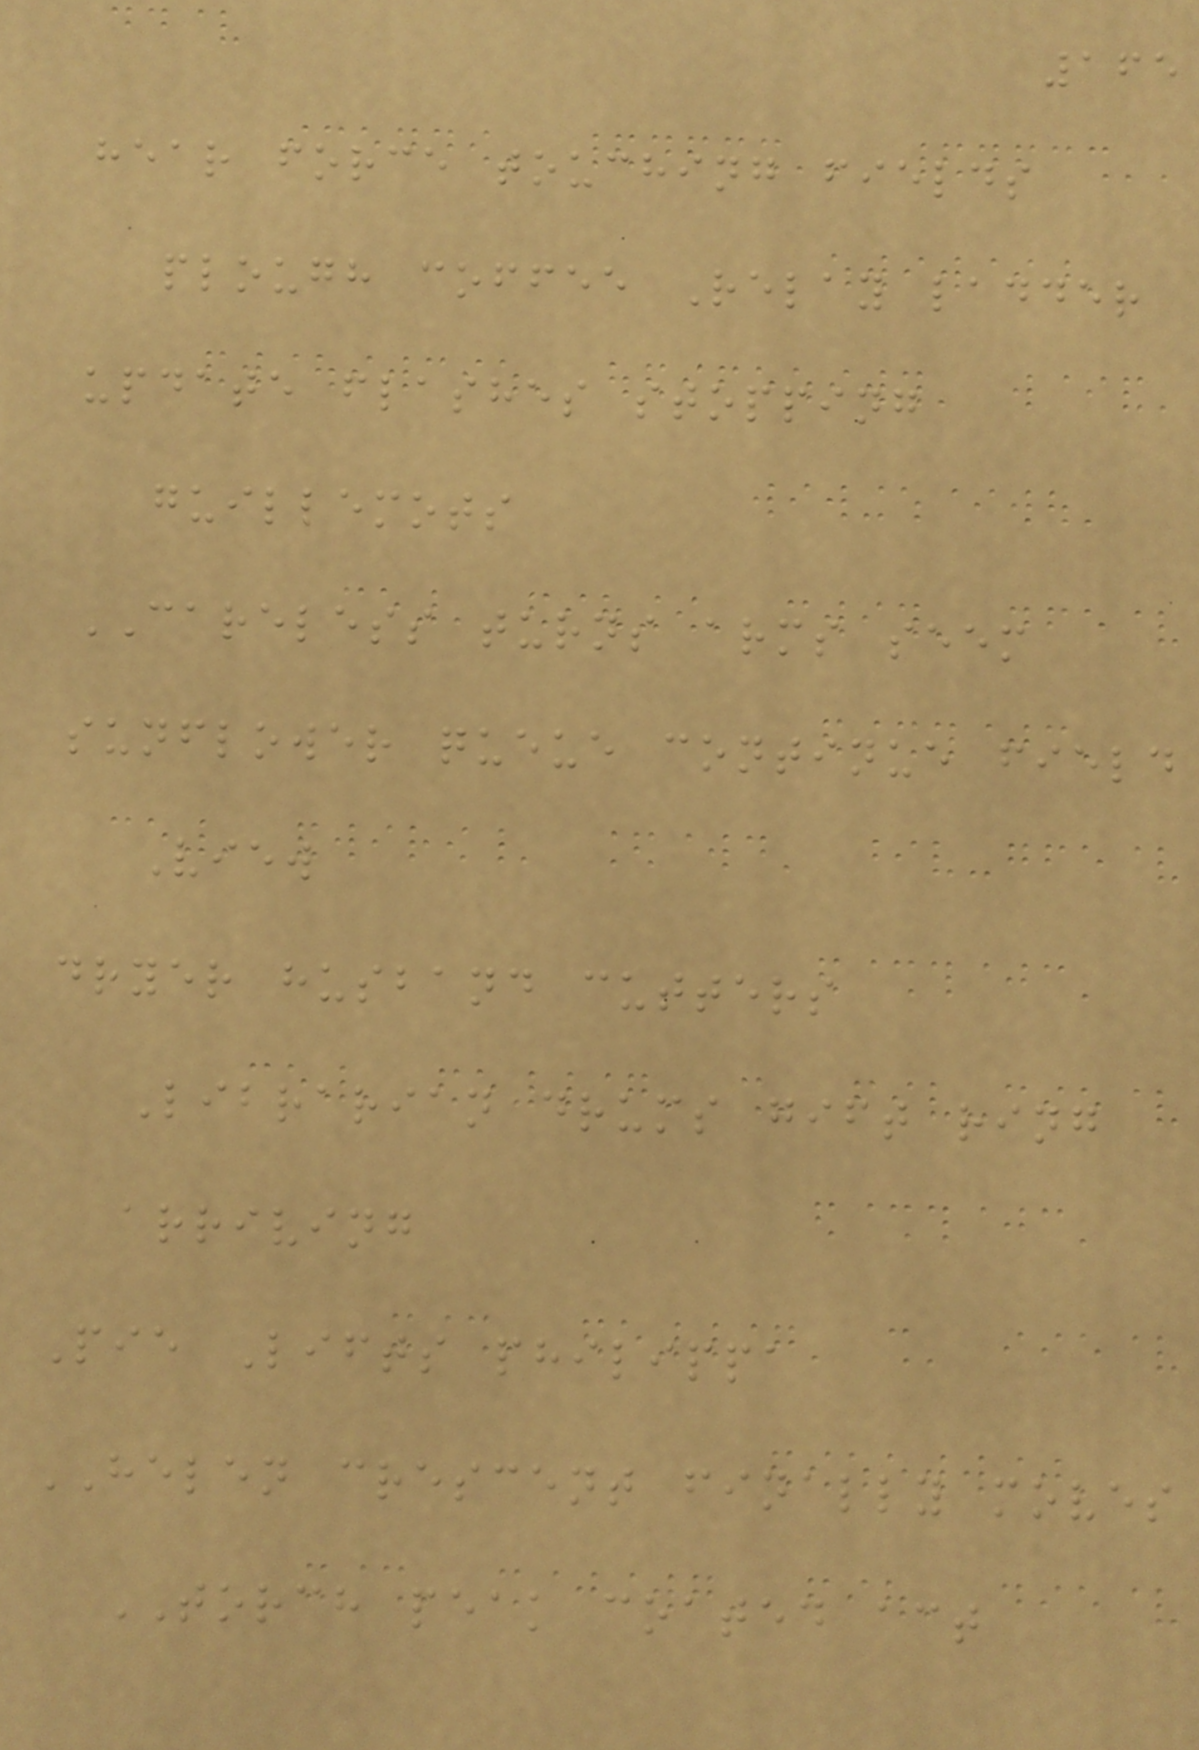165
hear force touching fields
plough coffee Relay ladder
update flashes stopping
guillemots
CARELESS turns arms seem
sunflower queue continue field
View
dryer husband cutters
Librarian drums gift ring
arriving
Pie Lifts philippa
HELEN crescent finally moves
TORCH peak coated act
